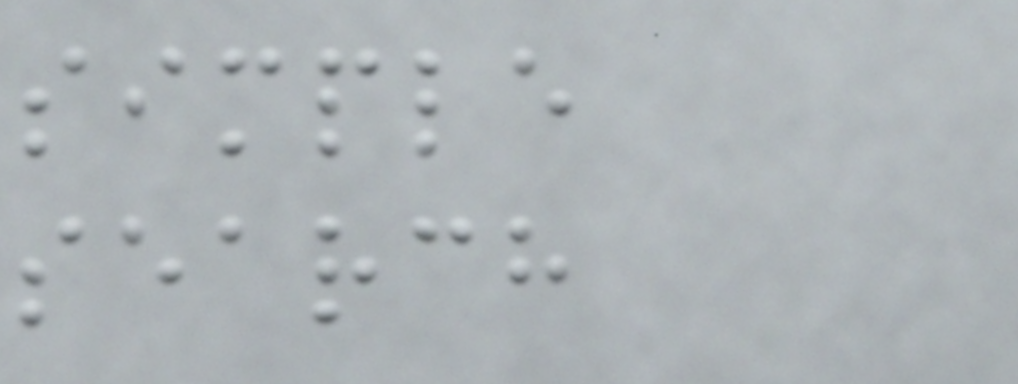simple
search
